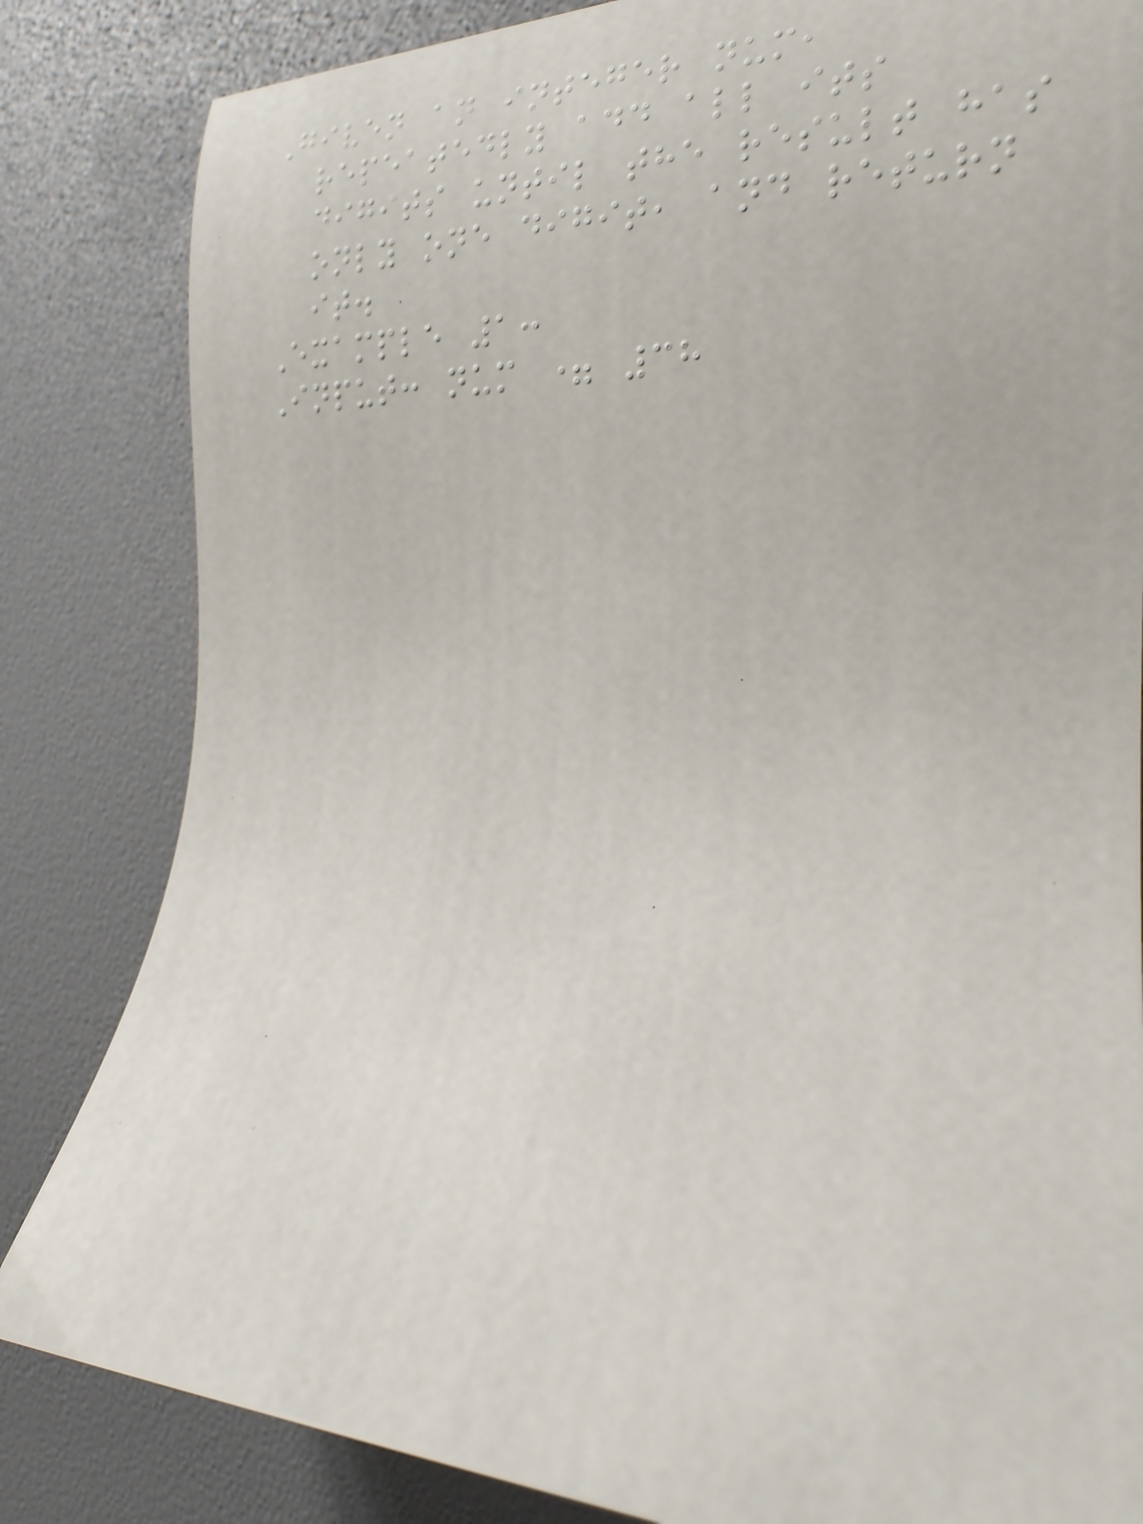Given an integer num,
repeatedly add all its
digits until the result has
only one digit, and return
it.
Example 1:
Input: num = 38
